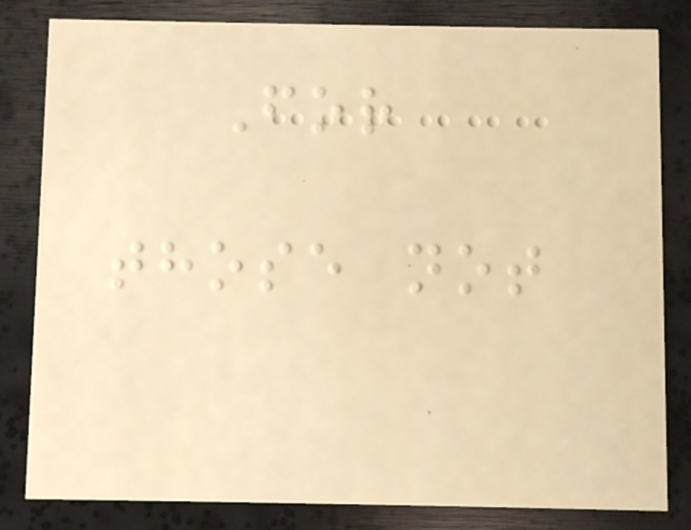For
those not
